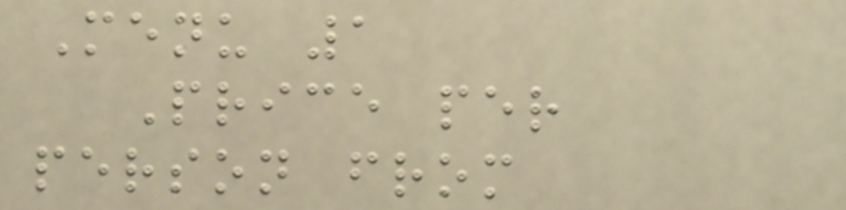Menu 1
Price per
person from
